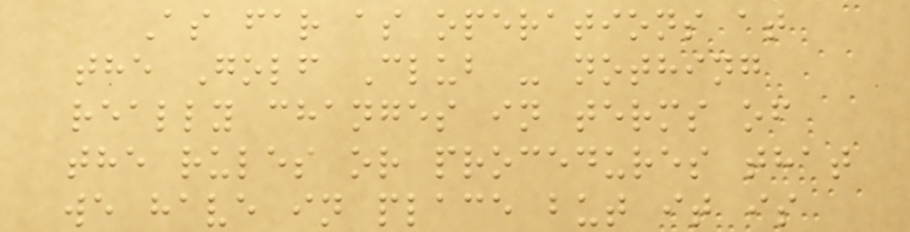As far as operations at
the Golf Club - nothing
really changes in terms of
the rules or procedures that
we have in place but it is
